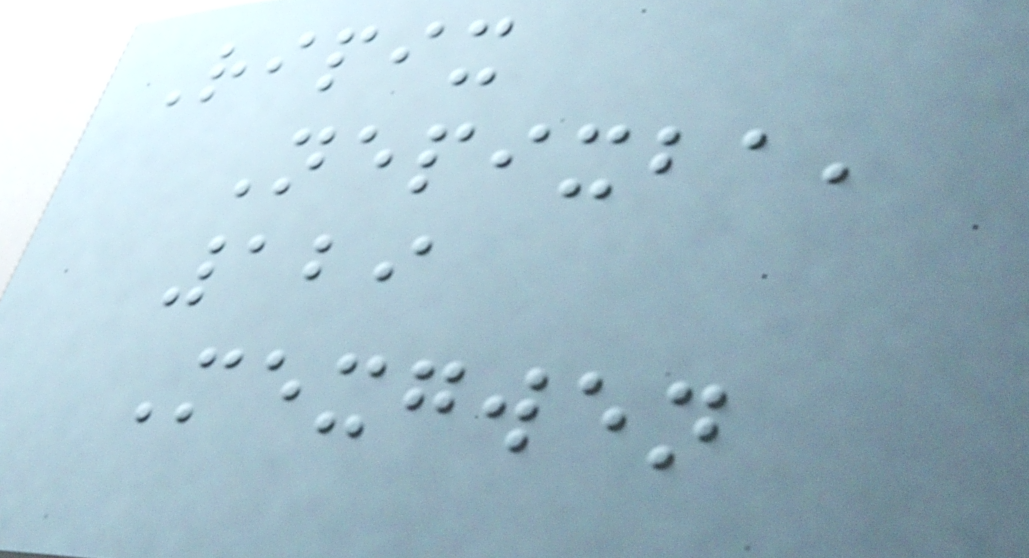Ripix
Nepixba,
129
Mexgwen
